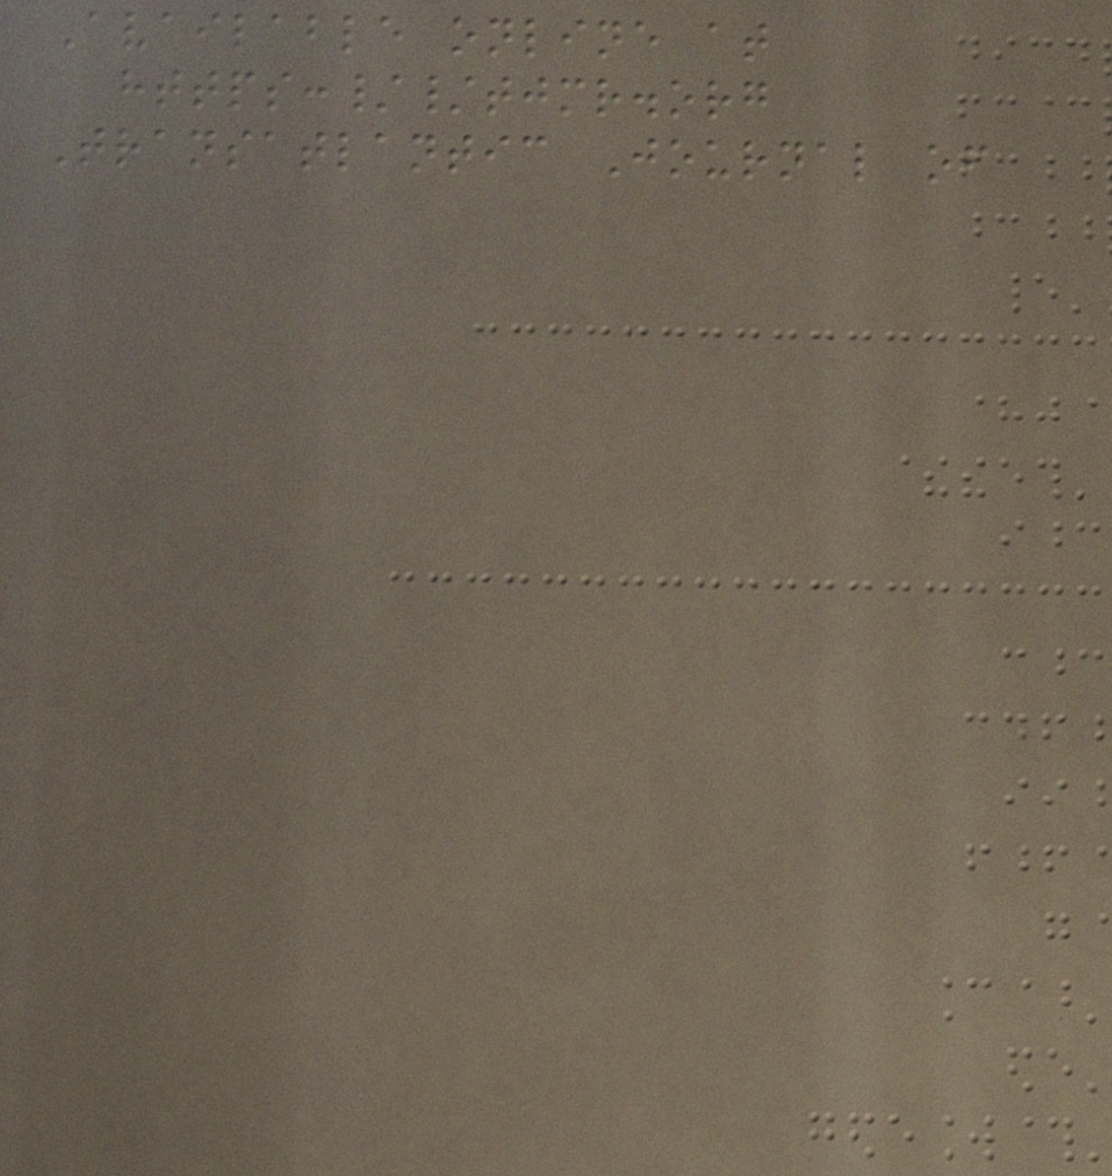Available online at
https://tjmr.org
Transatlantic Journal of
